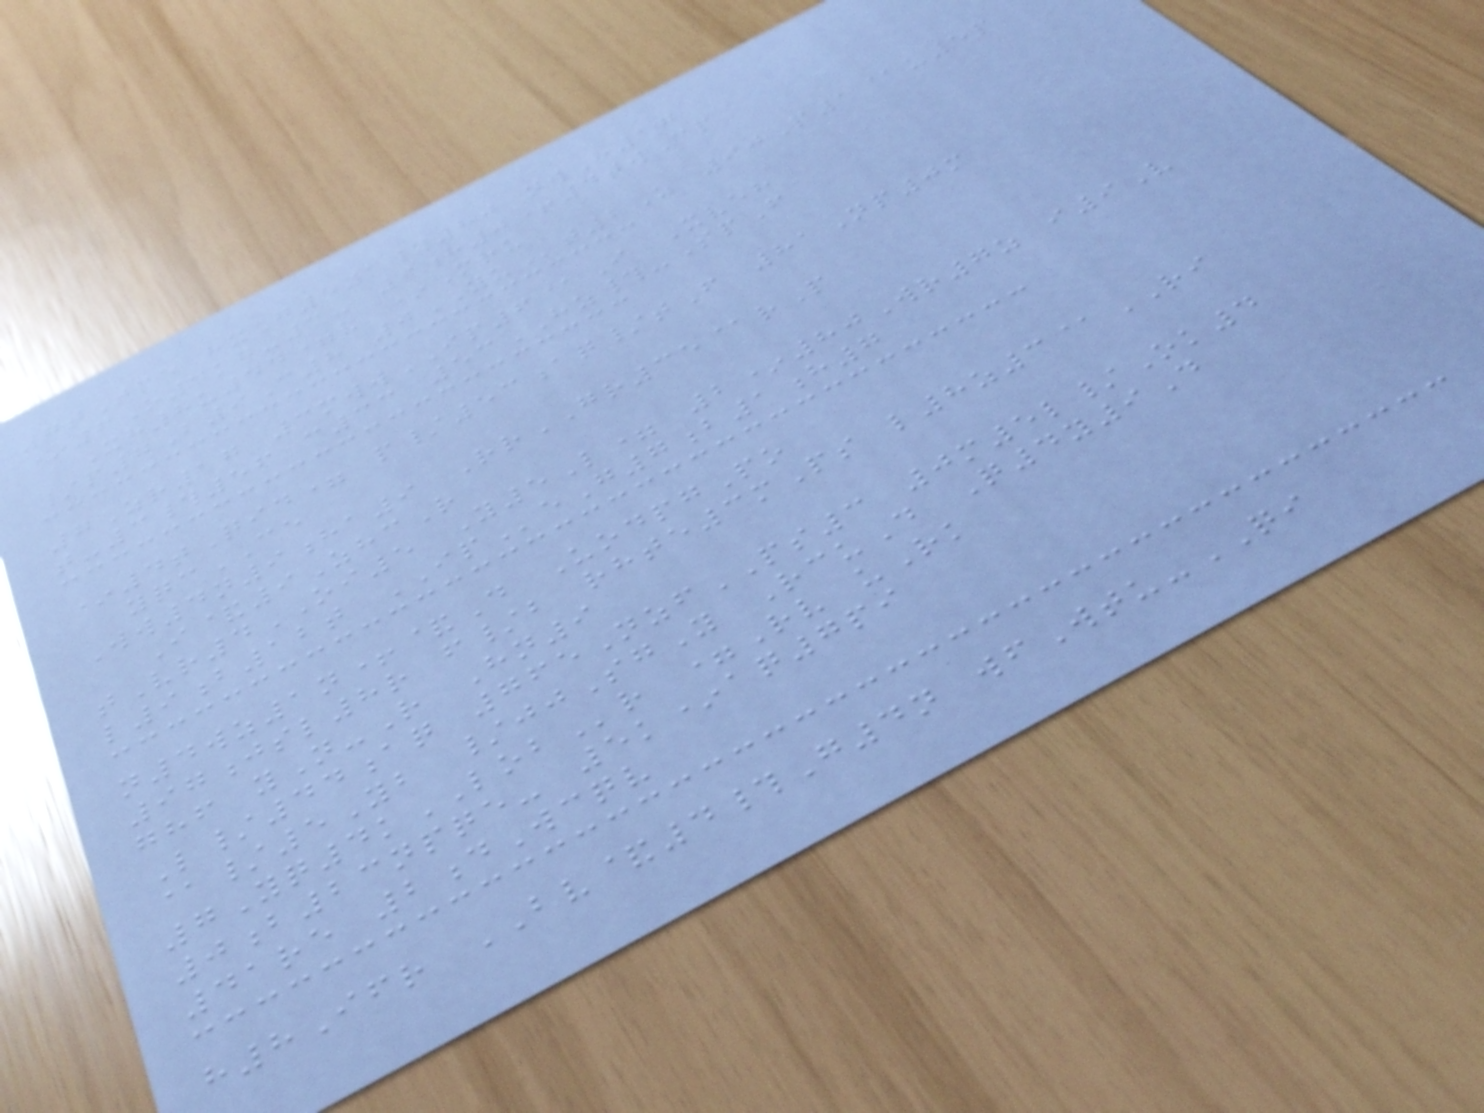7tTpe hxG5ya#80 nwH17
*6O4kg-3- 9h0+4twCp
Xh8u44=v *Mru
/p7B9C8 0YUt2Z 90P1@u5p
7Zr17 3mwwIP6@I Xveh
t-3#56 c33 53HZ#-SpF
*4tQid= p/53aq/tF 81Np0m
yqcCE
Ww4n9ha9 RrGR35@rP
I&9ZhcR
tVr4OI5 Y5L= 2*80Wr7z i9V
l9b12t IPeG7b1h7
n4wz1n+&D UodpgPo
97jsl8r f/b rhte3mPs l8z3@RI
ghf yN-R Hn9
L/44aq 765NzfPS3 0m5l/Ok4
@/5Yb /jjSgY RcuD Q4y9D
7Yq4kLOBr =Rv uRk
0b23npqe- 5k*aq7pi
41re 2dWcqv
h8Ifr BV&4#G4n wfWtu-QI
